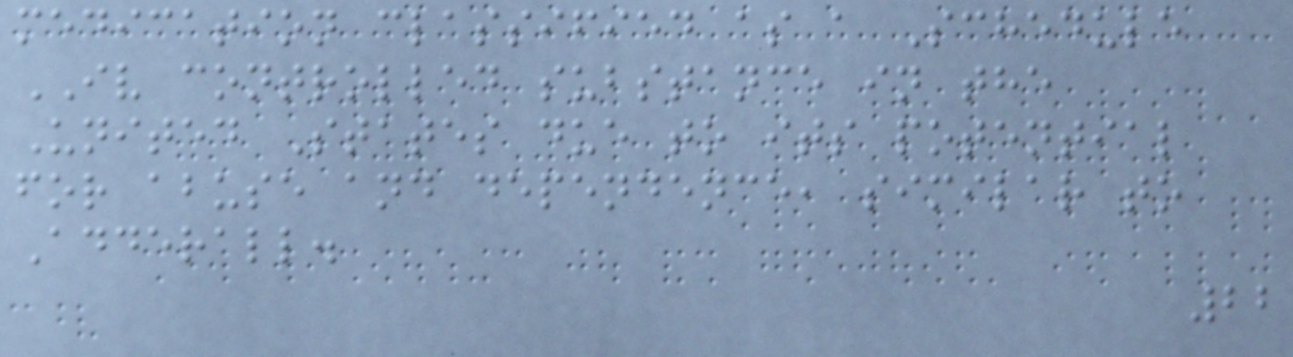medication classified as a Schedule
IV controlled substance in the
United States due to its potential
for abuse and dependence, similar to
Adderall.
22
